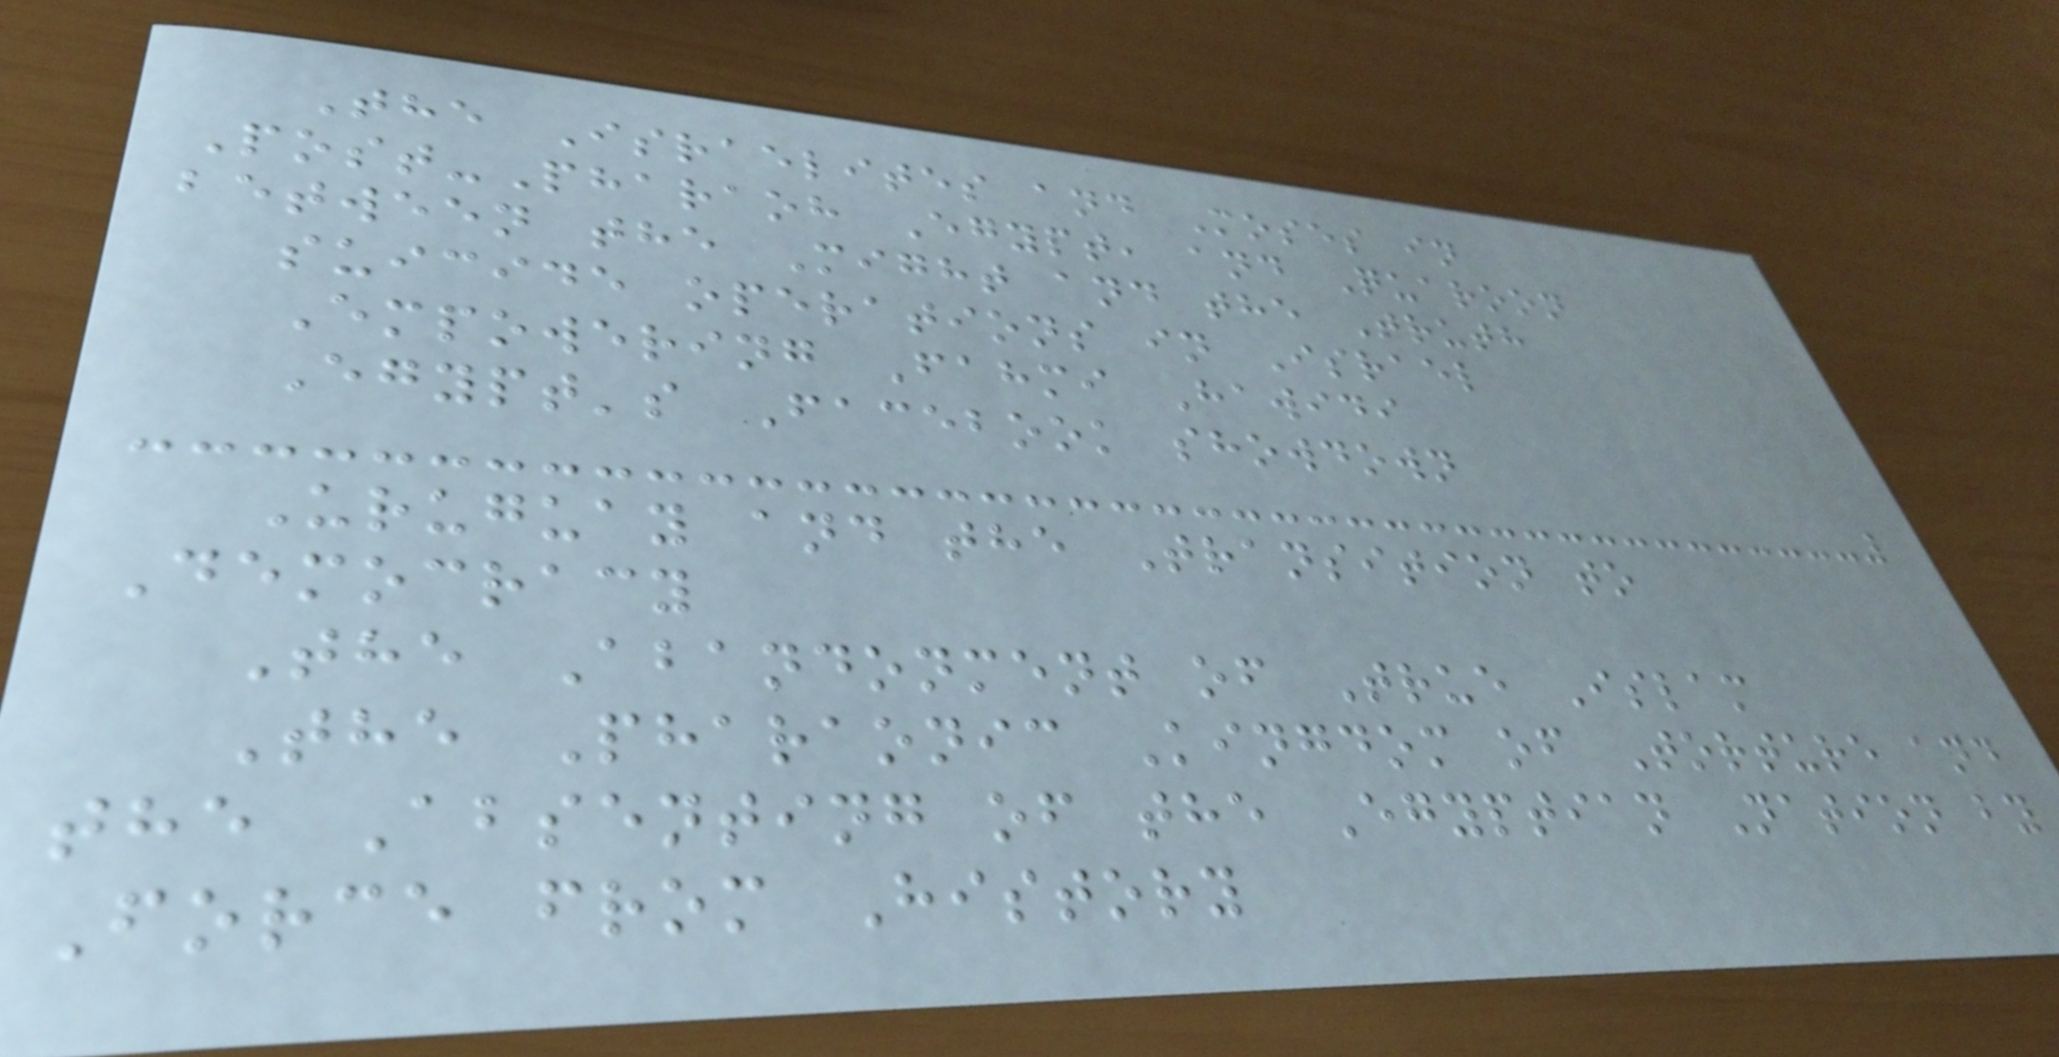The Israelites and Moses in
Post-Pharaoh Egypt, and Quaroon
between the Might and the Truth
suicide operations in Israel
Empowering Fahmi Hawidi
Egypt's Facebook showdown
Uruguay and the Transition to
Democracy
The Abandonment of True Islam
The Pharaonic Kingdom of Torture and
the Absenting of the Egyptian Nation by
Force from History
